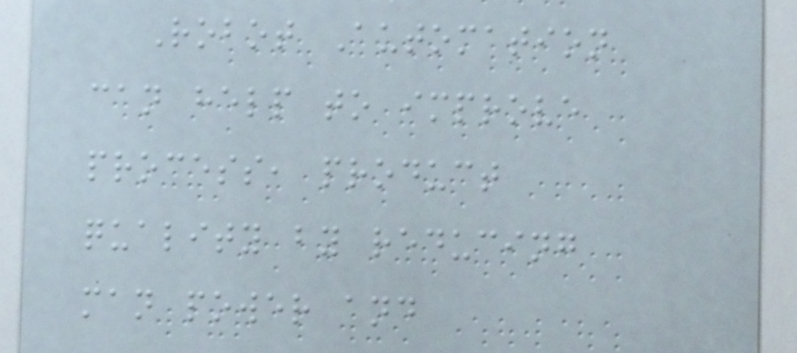Robot Automation
can help to improve
process, product
quality by reducing
man power and
